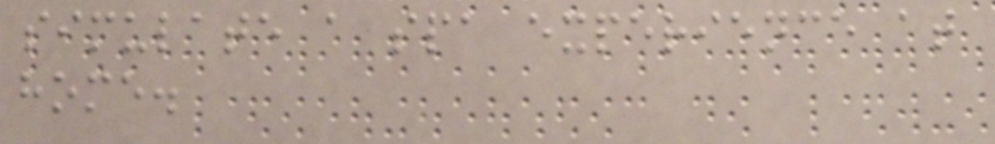simulate a spa experience at
home.
